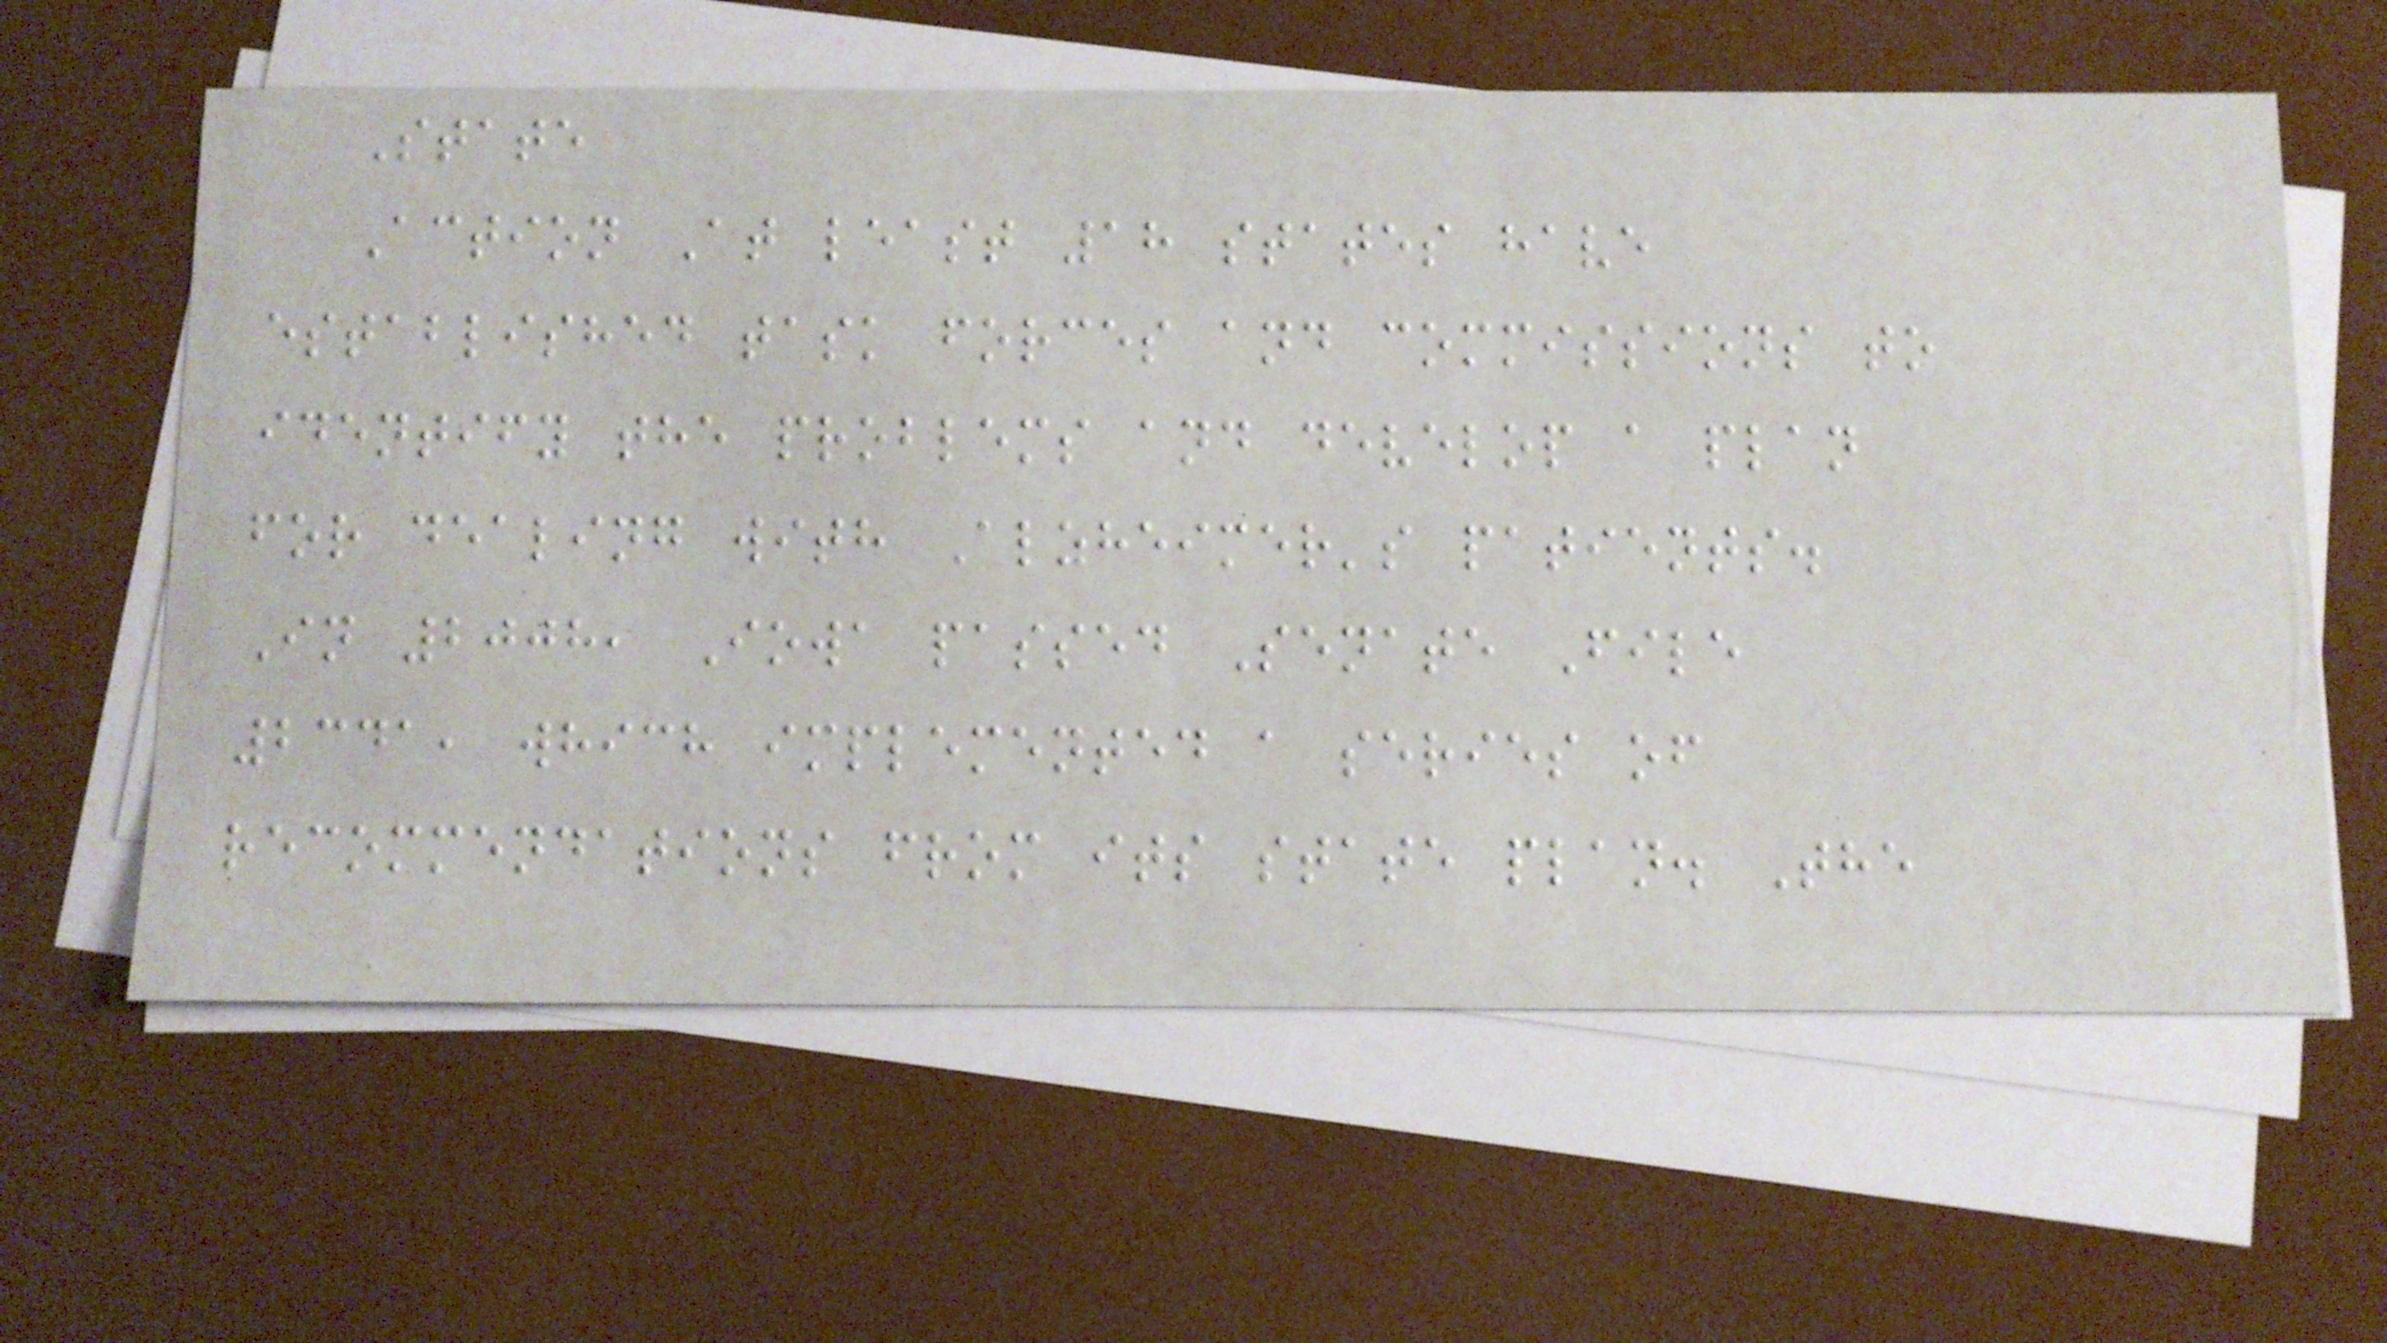State
Action At least 18 states have
established task forces and commissions to
identify the problems and develop a plan
for dealing with Alzheimer's patients.
In 2008, Iowa passed Senate File
2341, which implemented a series of
recommendations from its state plan. The
